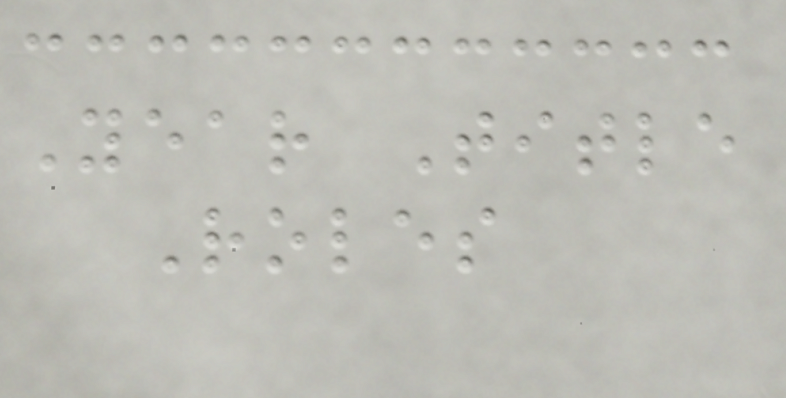Year Title
Roles
